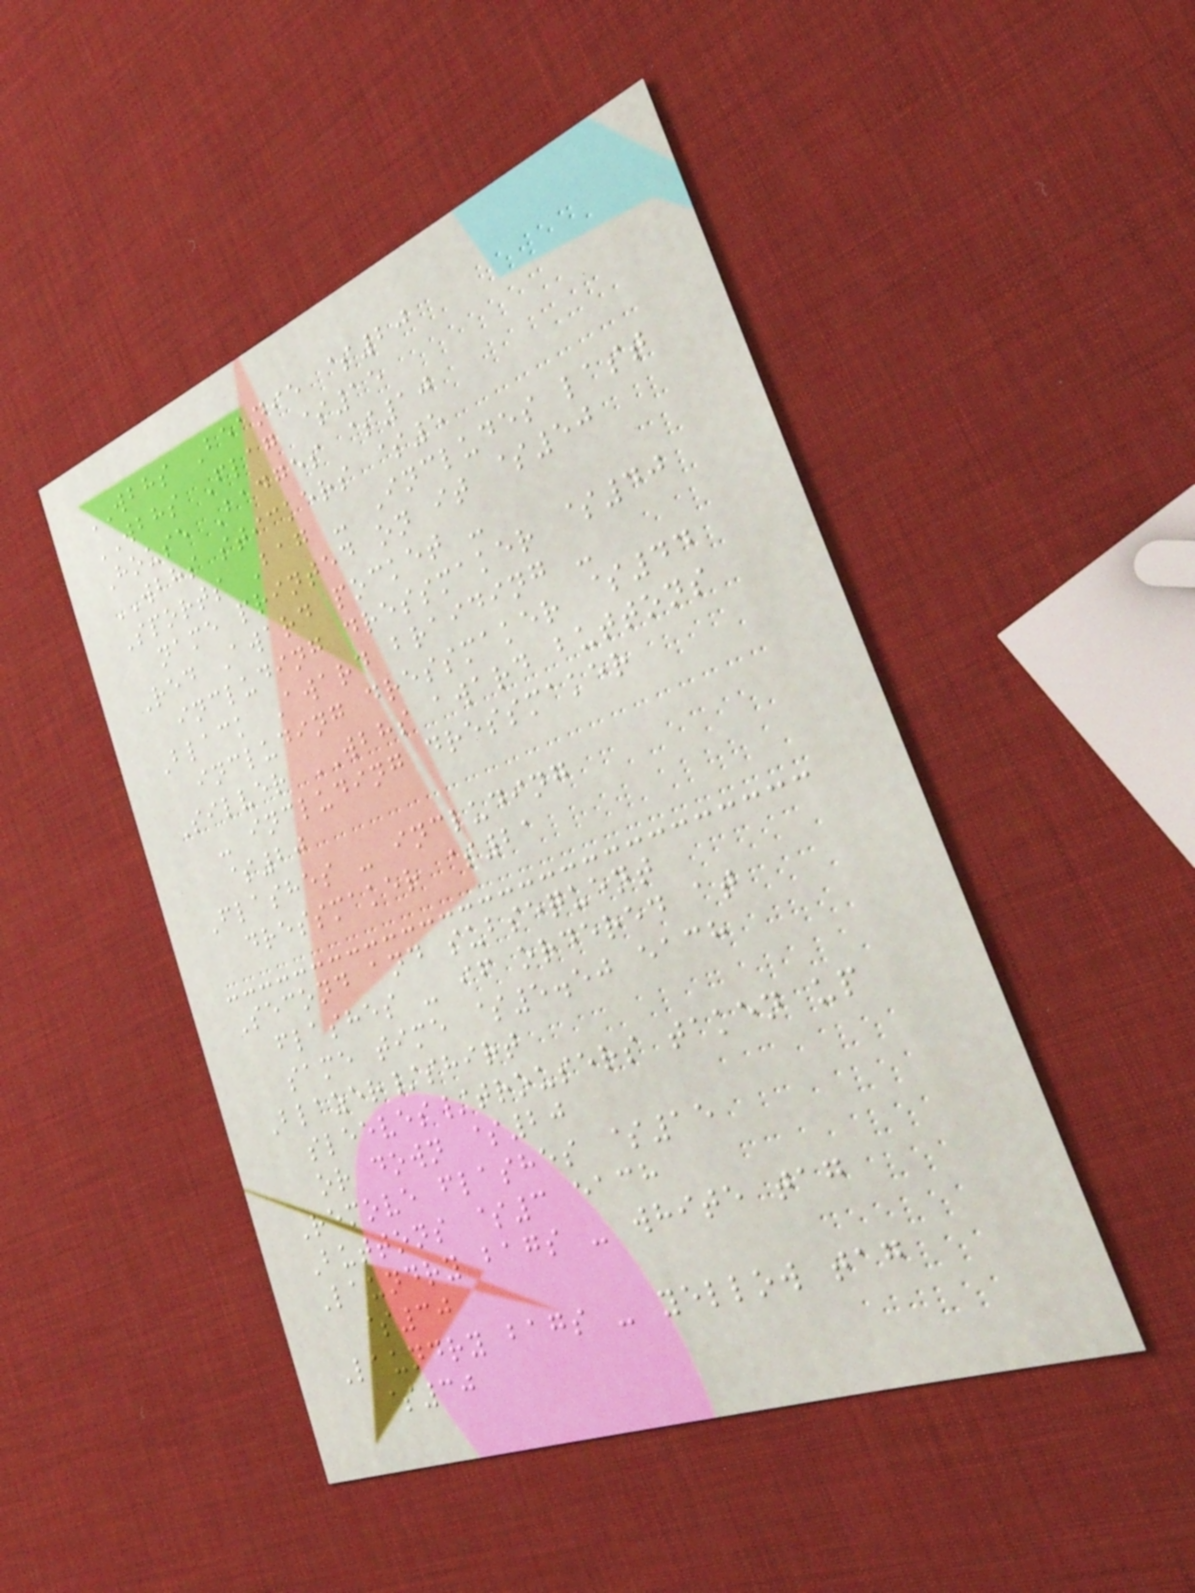WBHS Beanie $20
WBHS Flag $15
House Badges $10
WBHS stickers $5
Sports Bag - Includes last
name printed on it $50
Red Award pocket -
including dressmaker $40
Black Award braiding -
including dressmaker $44
Silver WBHS award buttons
- including dressmaker
$20
Flashes - including
dressmaker $21
Second and subsequent
flashes - if ordered at
same time $5.50 each
Blazer/shirt
sleeves/trousers taken up
or down $20
Remove flashes $15
Buttons $3 each
Laundry bags - white tag
$30
Laundry bags - yellow tag
$30
